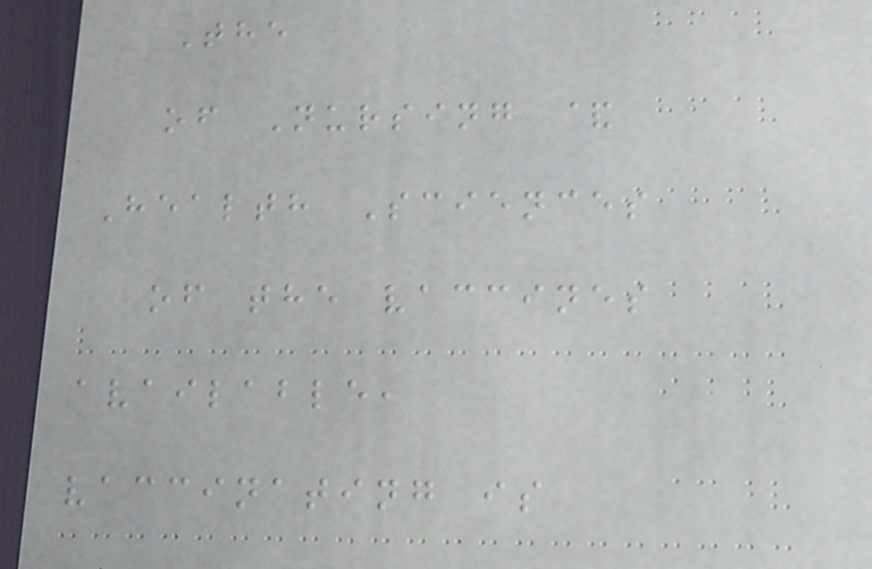The
of Nursing &
Health Sciences
of the vaccines
available,
vaccinating is
